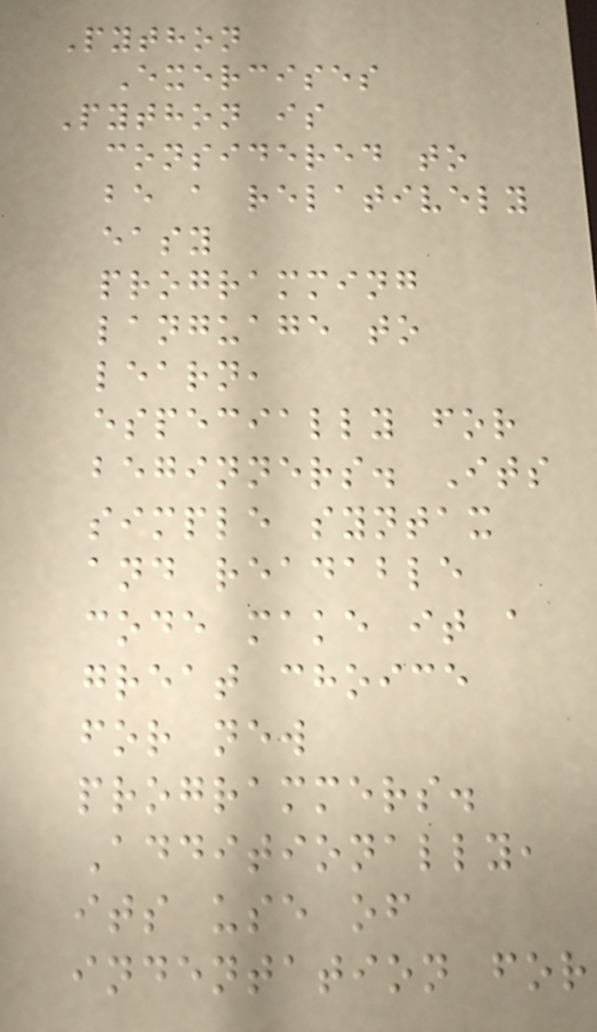Python
Exercises
Python is
considered to
be a relatively
easy
programming
language to
learn,
especially for
beginners. Its
simple syntax
and readable
code make it a
great choice
for new
programmers.
Additionally,
its use of
indentation for
